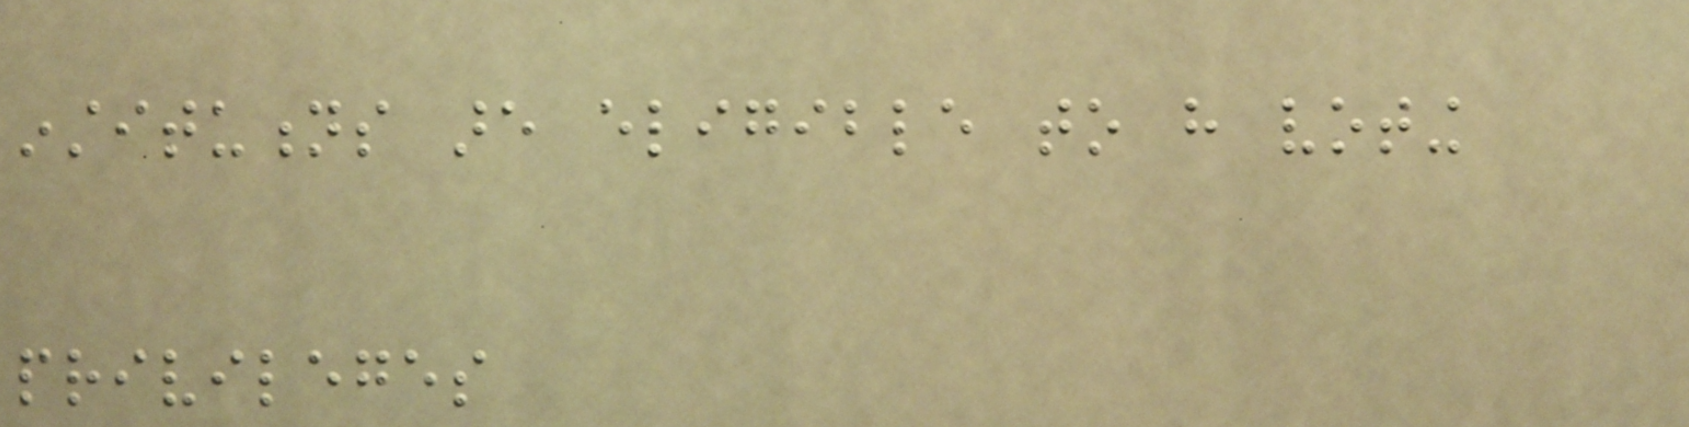institutions are eligible to have voting
privileges
